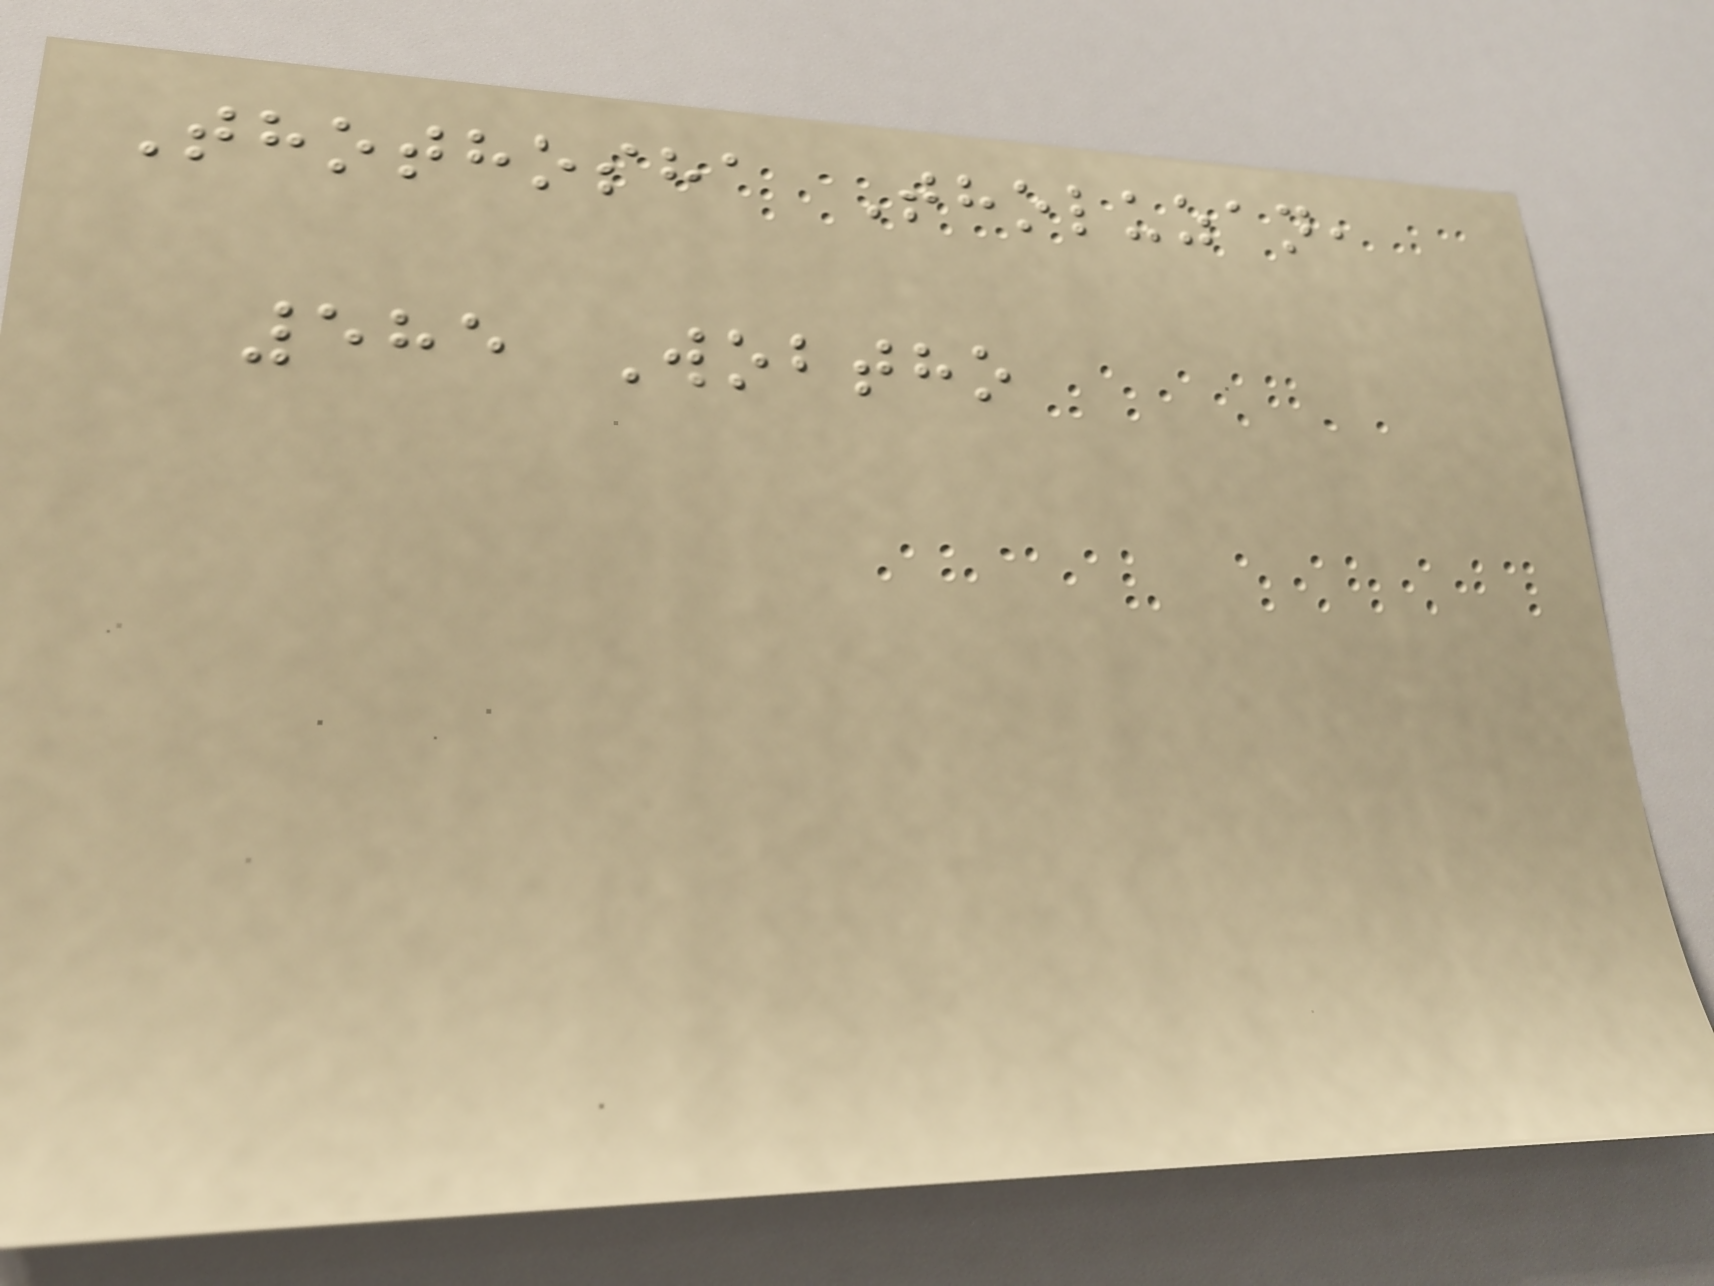Thothosha Tholuzan,
585 Wobtho
